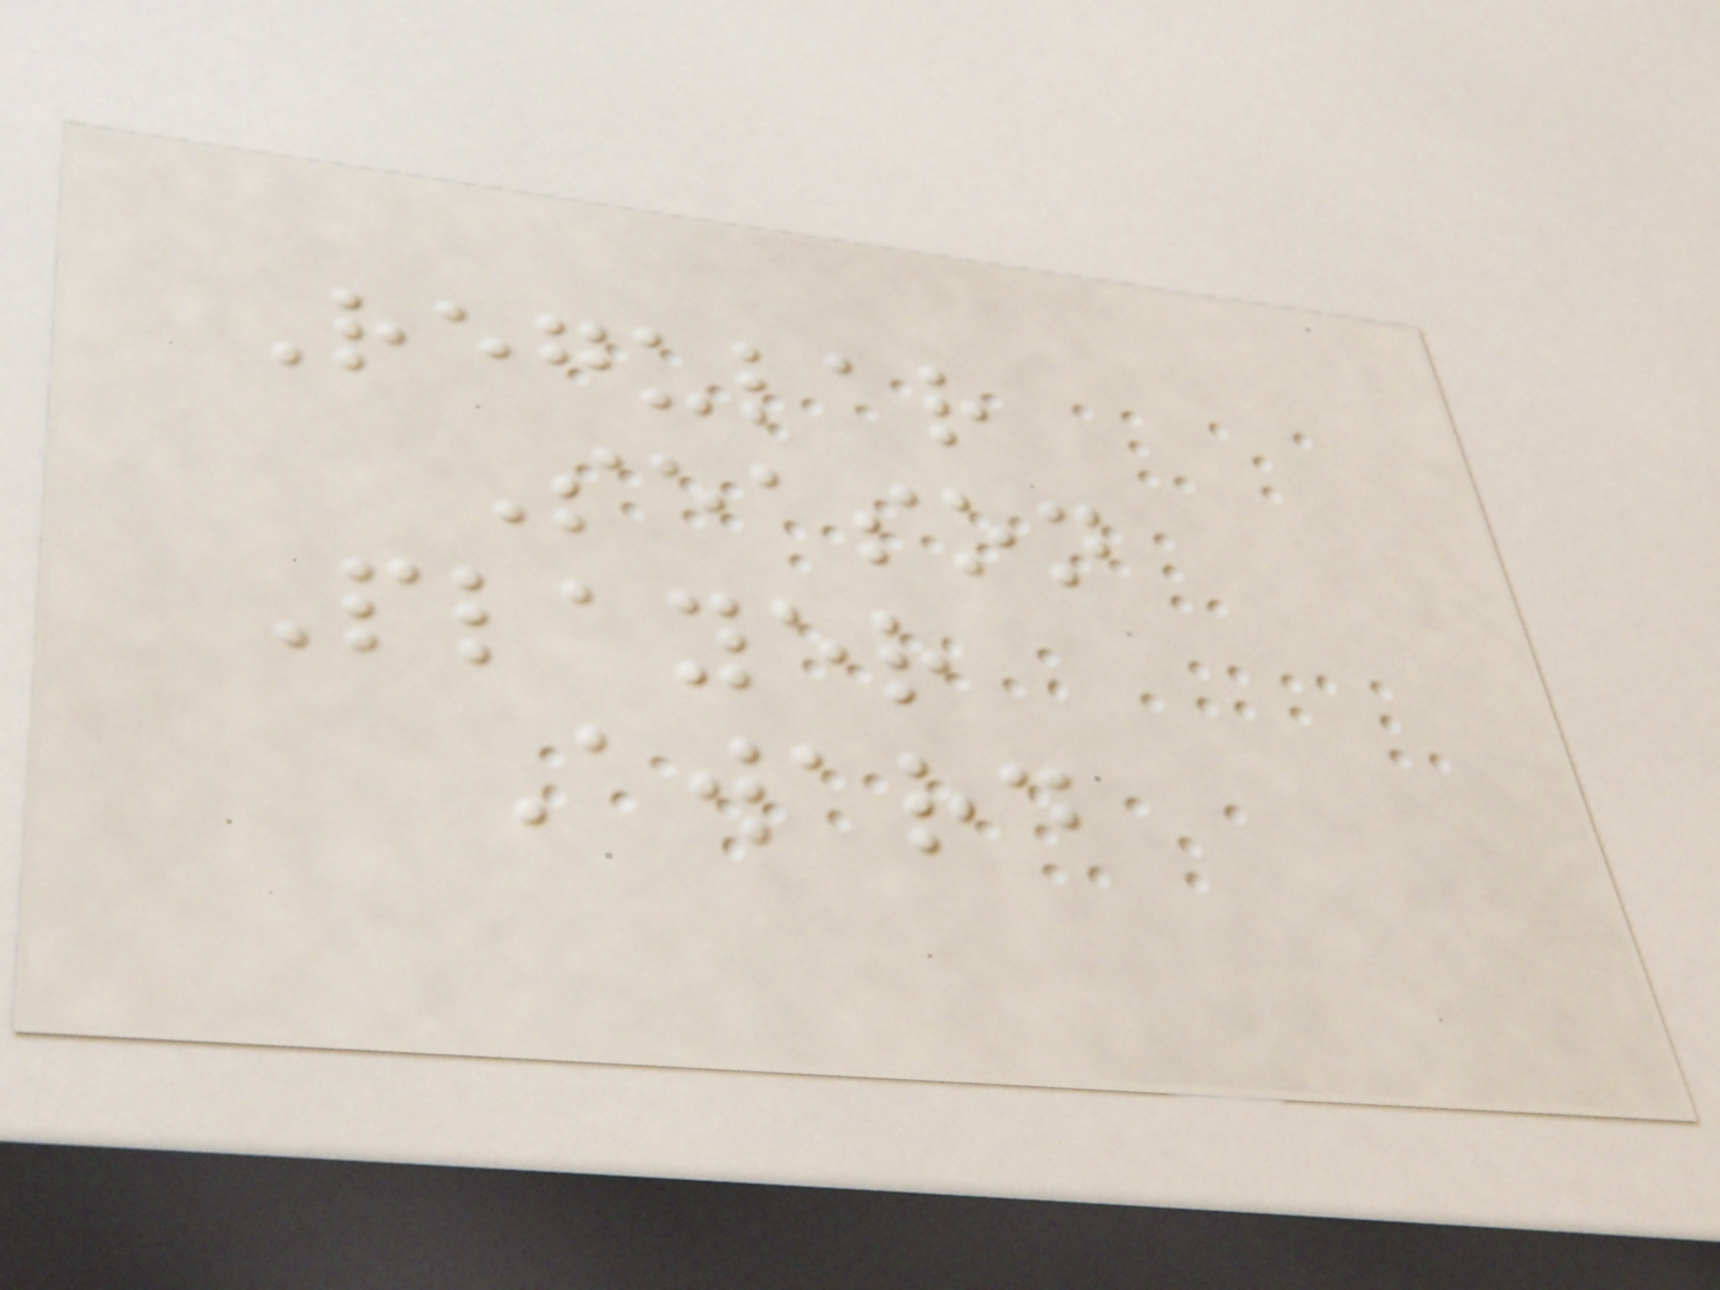Regular
Season
Player
Award
